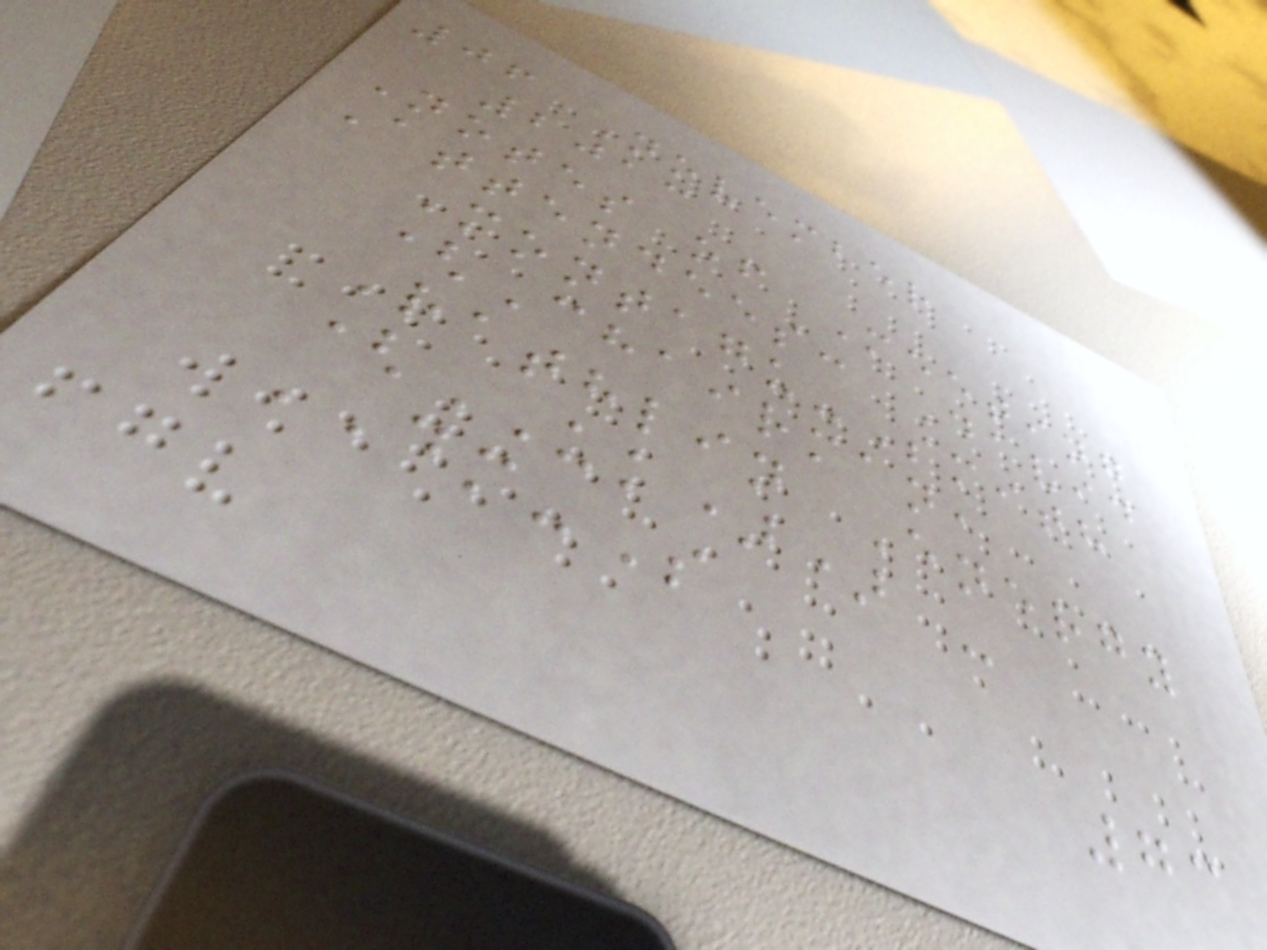06 November
2013
Notes of Meeting
Attendees: David
Montagu-Smith
(Chairman,
Rathlin Energy
(UK)) -
DM-S
73
